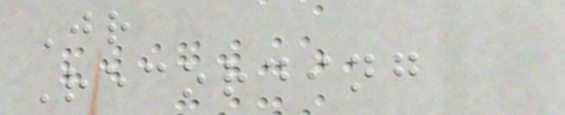Jr
Recording
